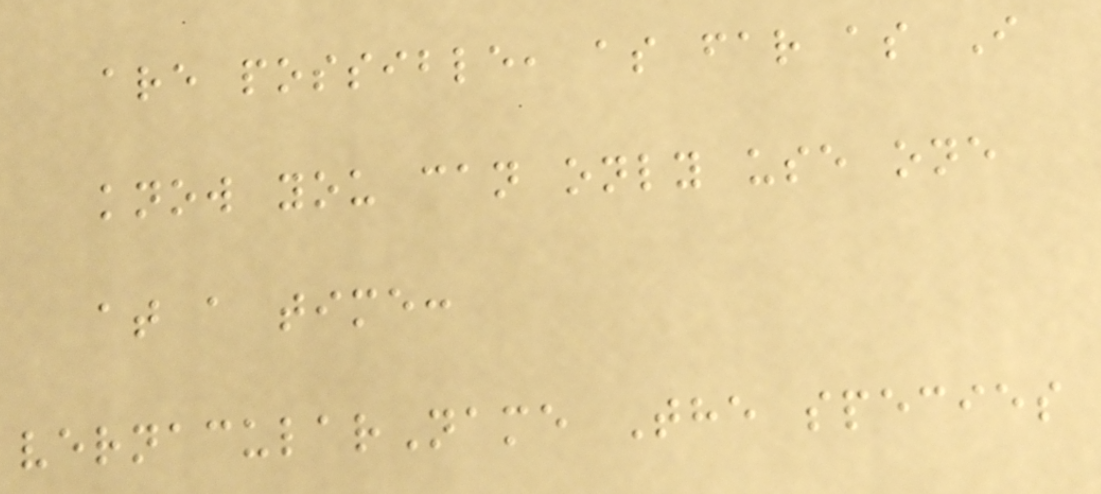are possible, as far as I
know you can only use one
at a time:
vernacularName The species
